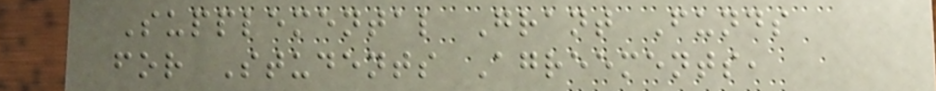Supplemental Grant Funds
for Students Agreements,
